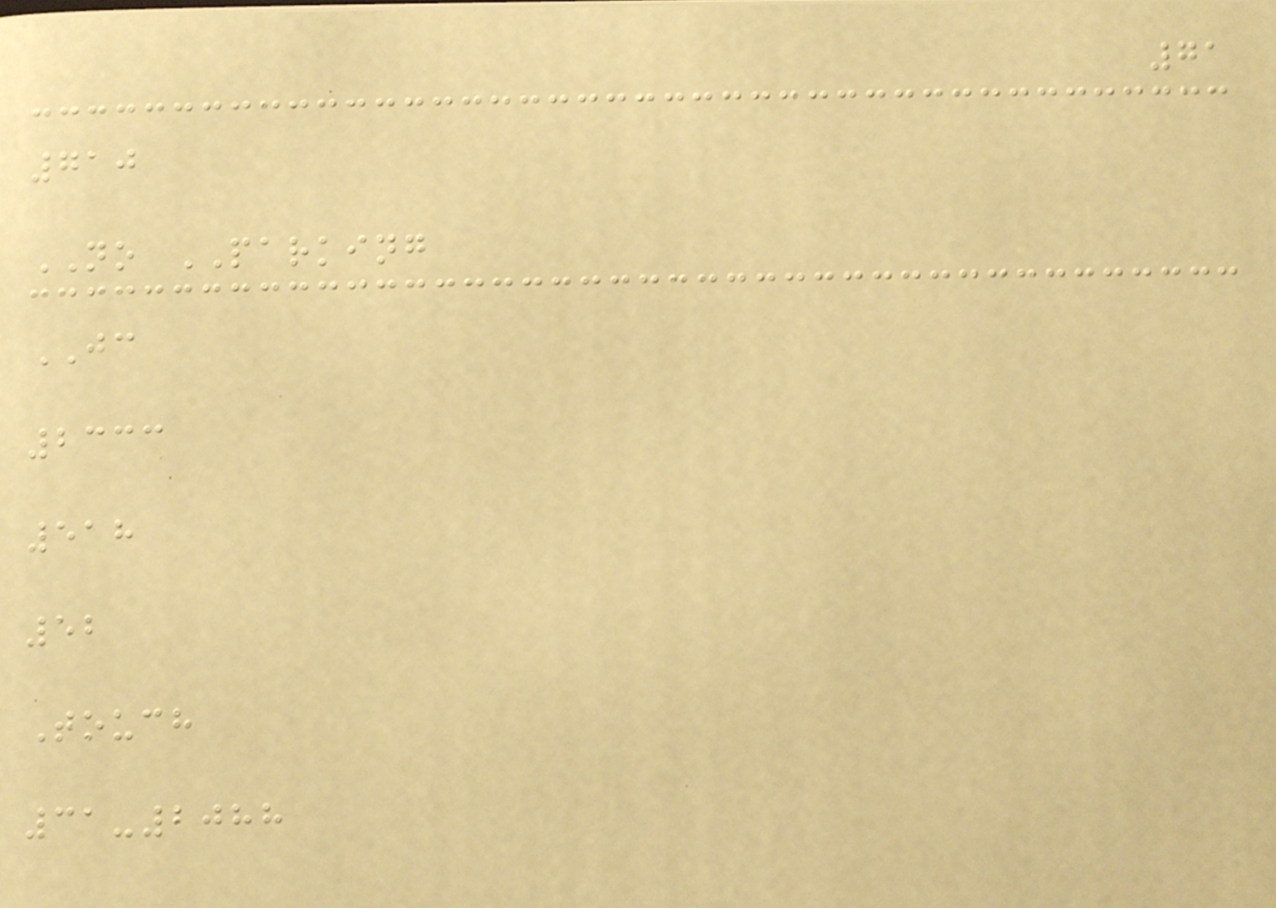71
710
NO PARKING
JC
2333
518
52
Touch
31-2088
